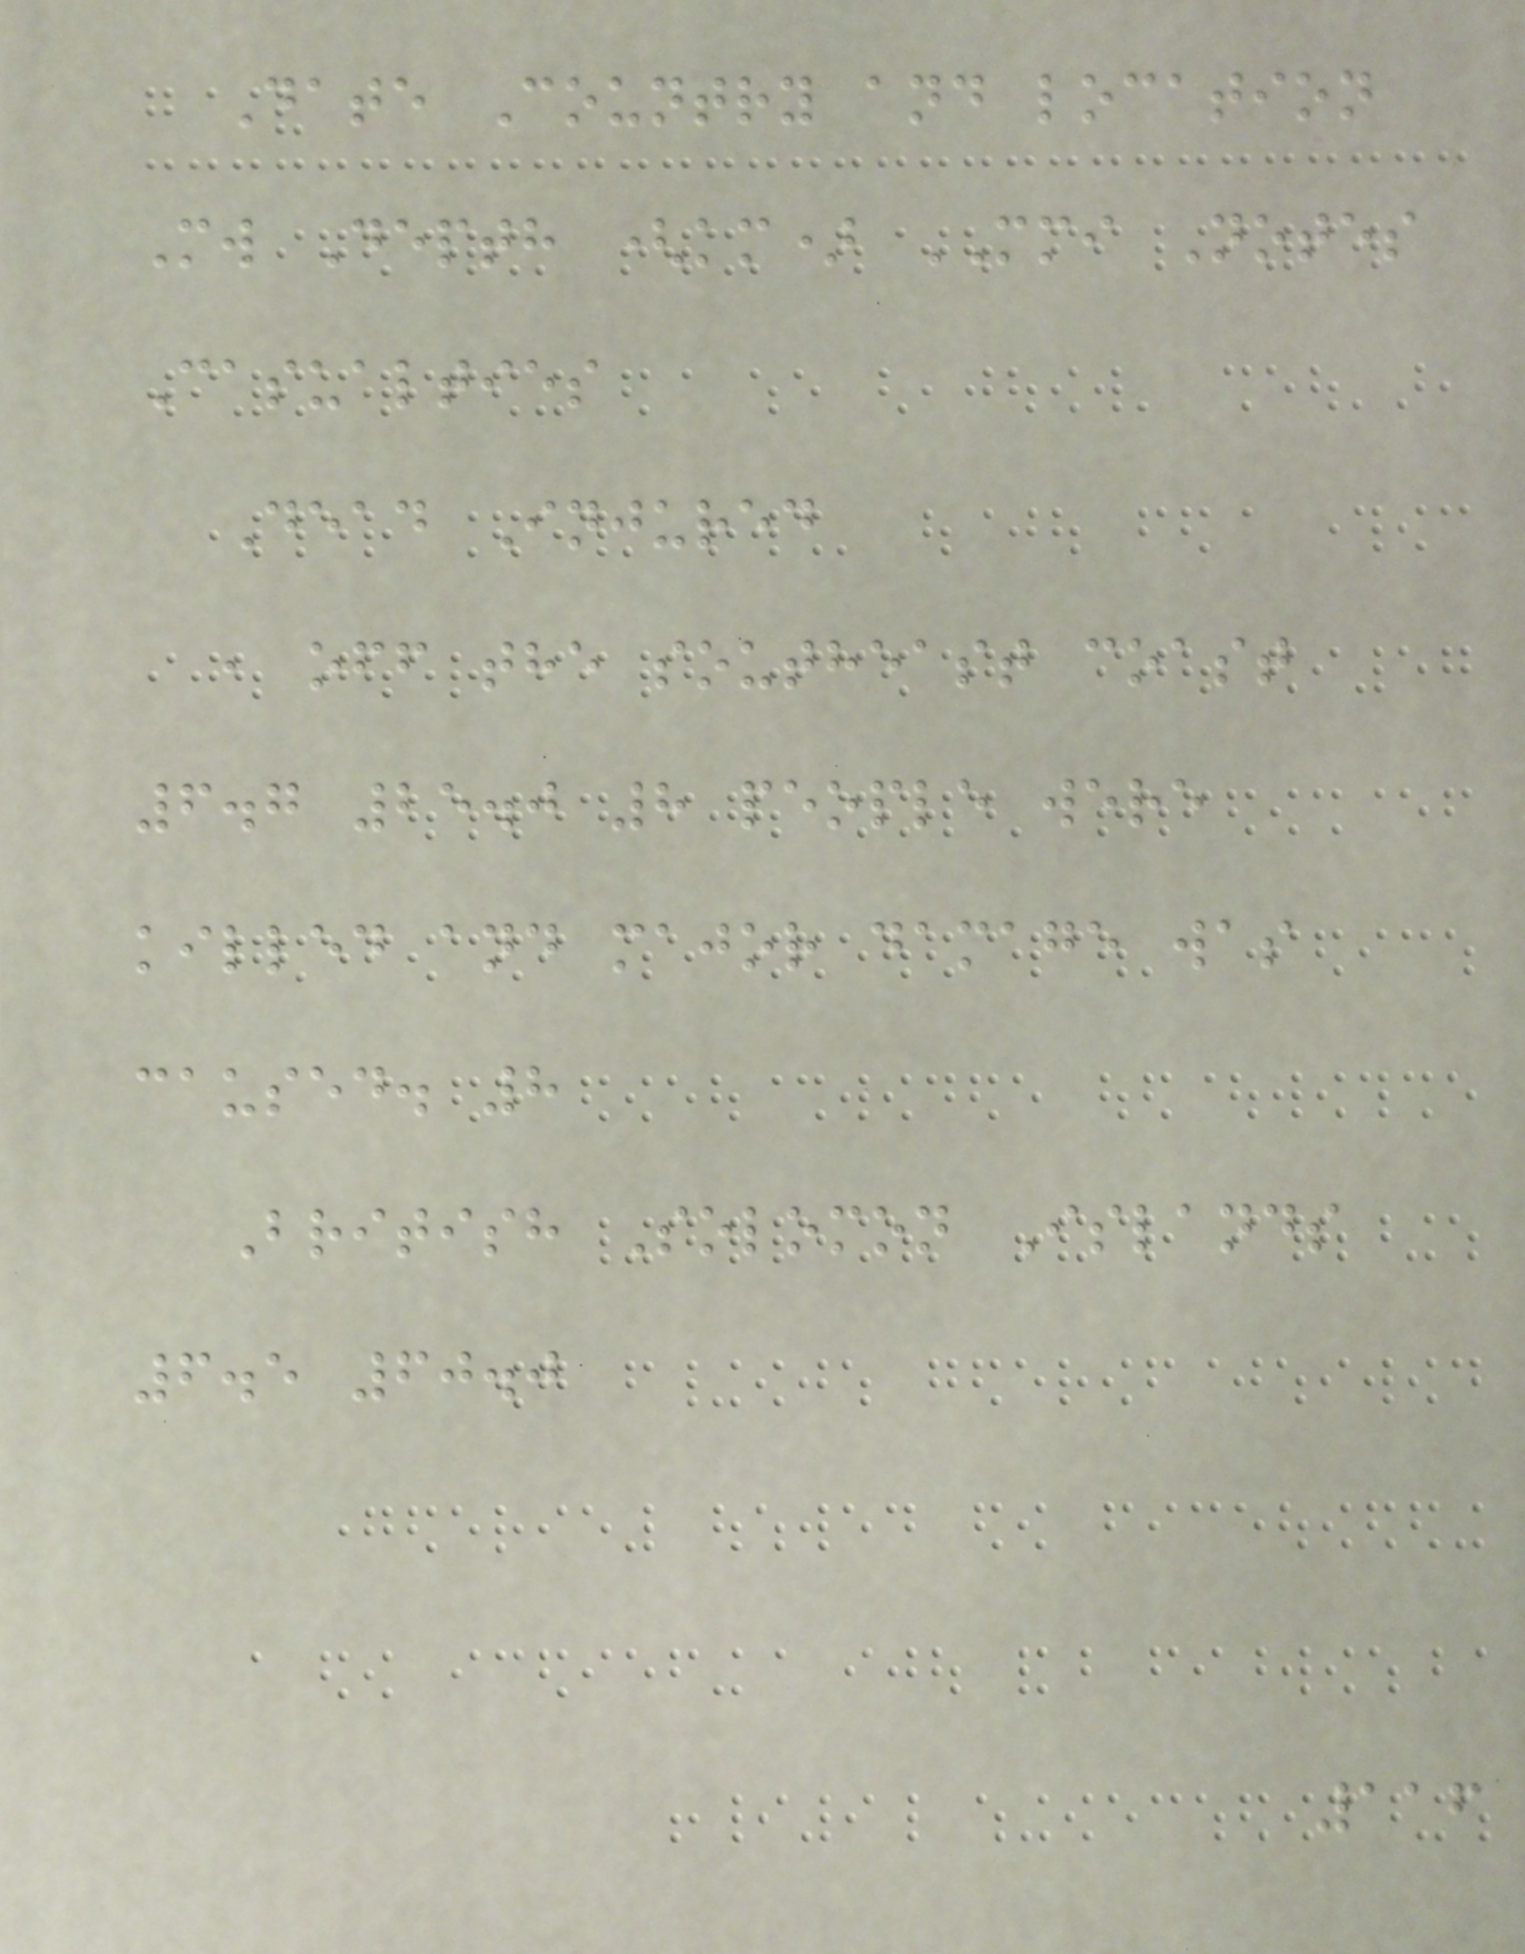Date Country and location
Mw Depth (km) MMI Notes
Casualties
Dead Injured
, off the southeast coast
6.7 25.0 8 people were
killed and major damage was
caused. 8
British Solomon Islands
6.5 60.0
116
